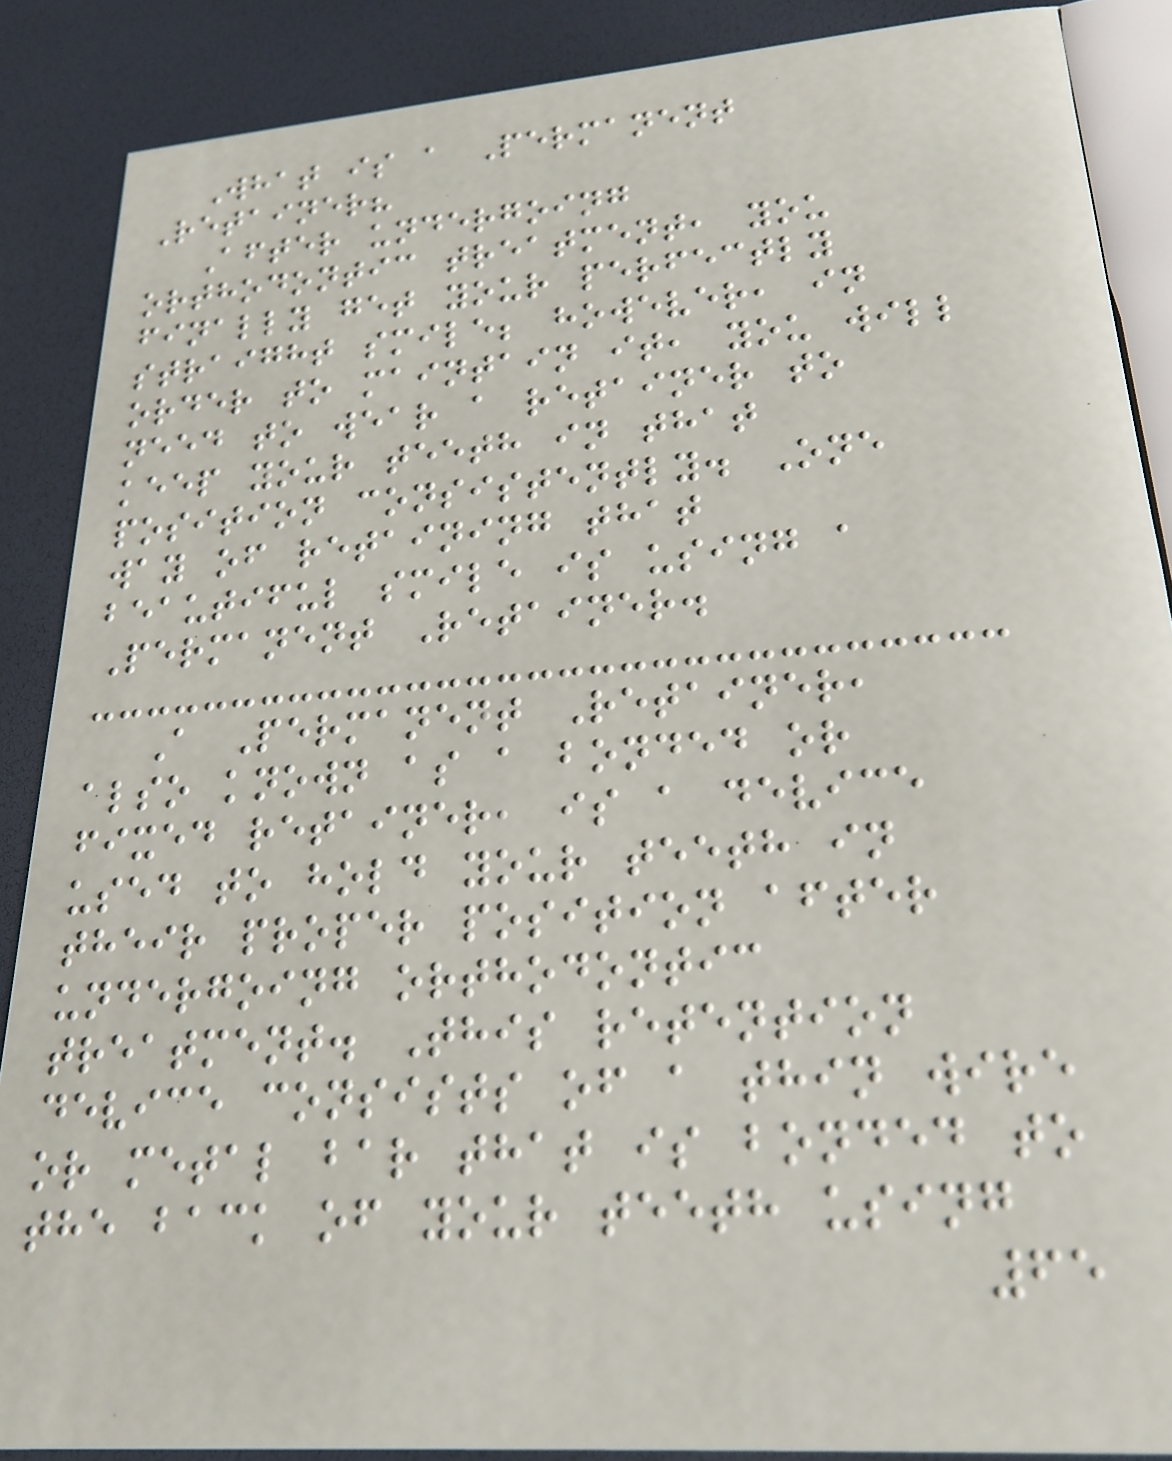What is a Permanent
Retainer?
After undergoing
orthodontic treatment, you
finally get your perfectly
straight smile; however, in
order to maintain it, you will
need to wear a retainer to
keep your teeth in that
position consistently. One
way of retaining that
beautiful smile is using a
Permanent Retainer.
A Permanent Retainer,
also known as a bonded or
fixed retainer, is a device
used to hold your teeth in
their proper position after
undergoing orthodontic
treatment. This retention
device consists of a thin wire
or metal bar that is bonded to
the back of your teeth using
65
